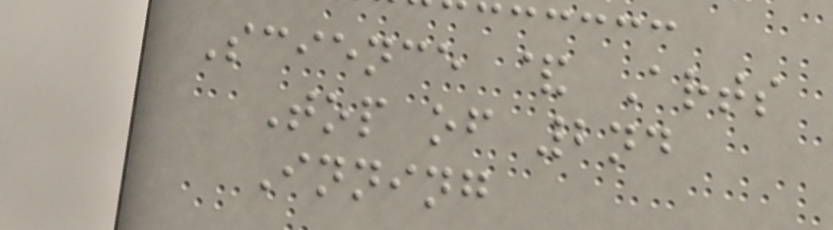Science & Arts
Top of 2nd
Inning
